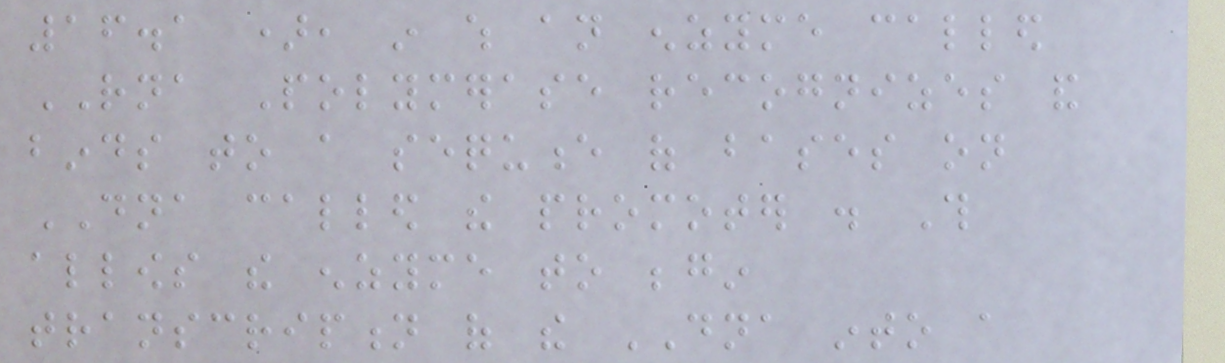16.1 ), in which an enzyme called
RNA Polymerase recognizes and
binds to a sequence of bases on
DNA called the promoter . This
allows the enzyme to begin
transcription of the DNA into a
